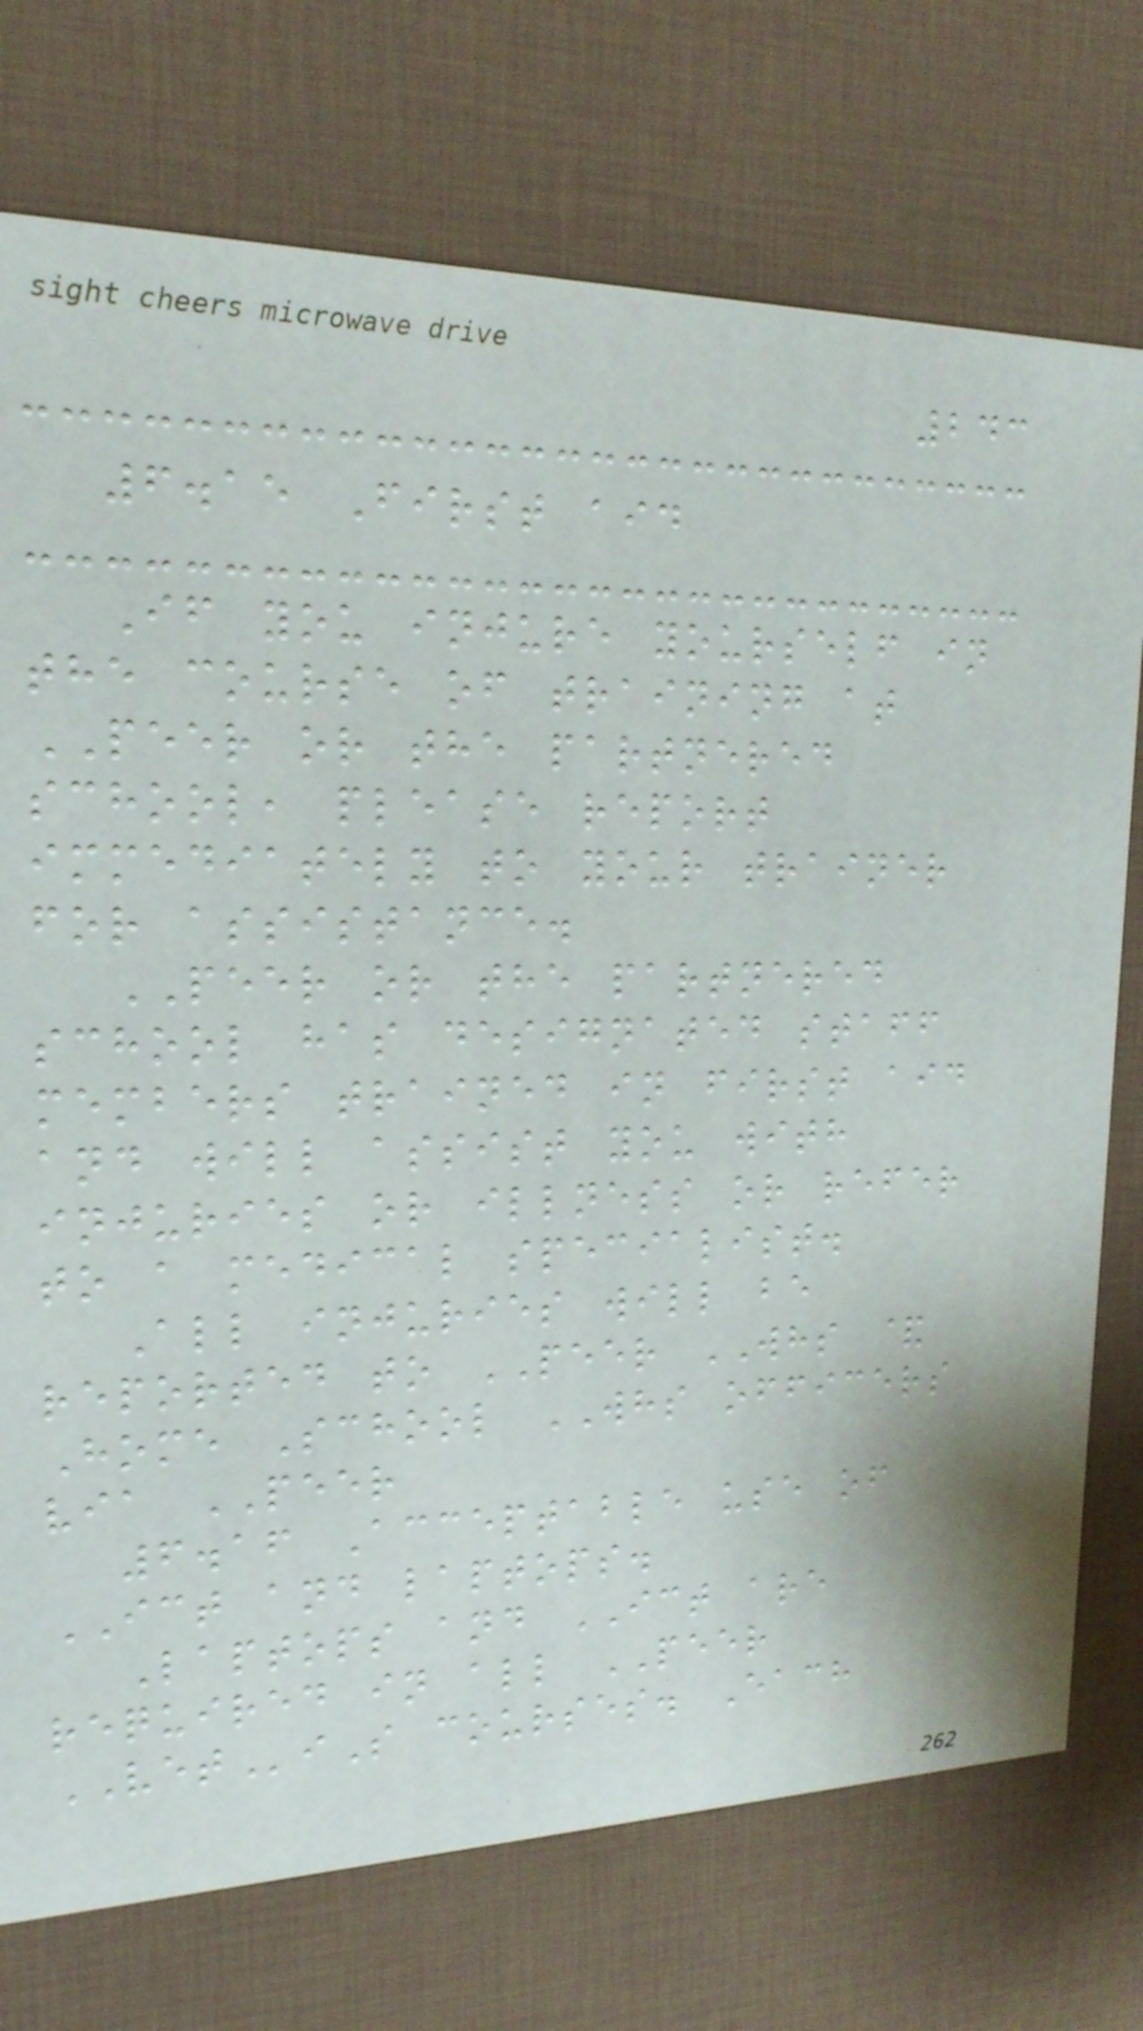243
6.15 First aid
If you injure yourself in
the course of training at
PEER or the partnered
school, please report
immediately to your trainer
for assistance.
PEER or the partnered
school has designated staff
members trained in first aid
and will assist you with
injuries or illness or refer
to a medical specialist.
All injuries will be
reported to PEER WHS &
Home School WHS officers
via PEER
6.16 Acceptable use of
ICT and laptops.
Laptops and ICT are
required in all PEER
VETiS courses. Each
